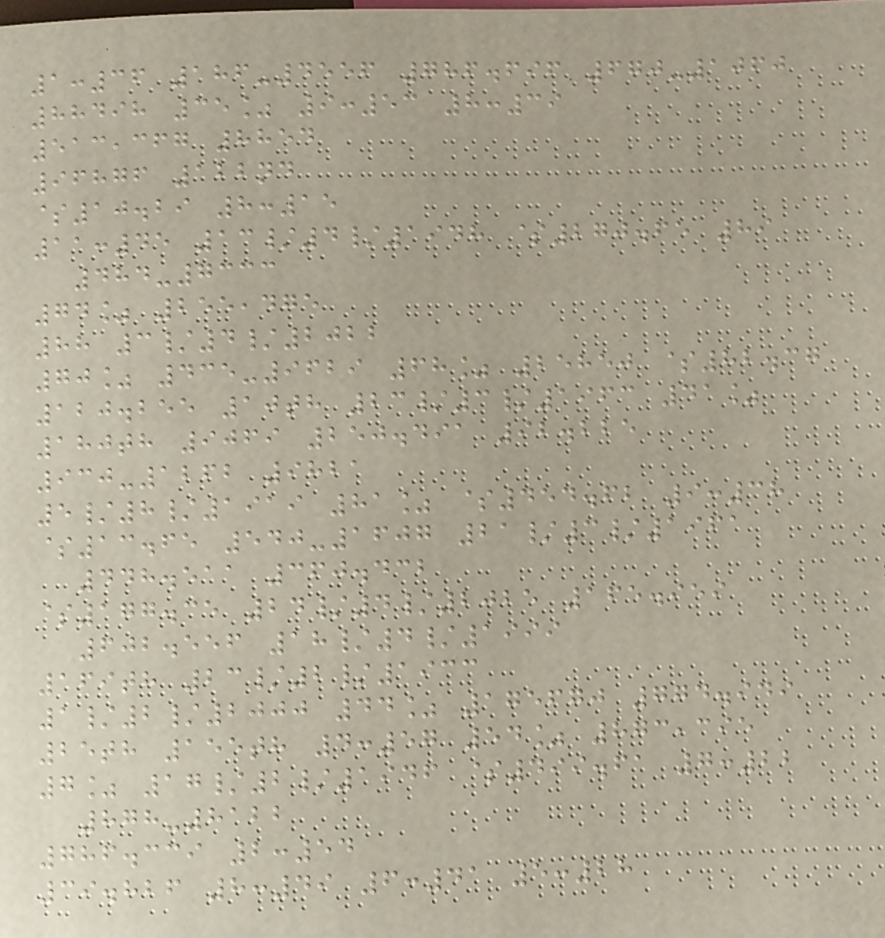1:36 186-4556 786.696 670-1060
88498 35% 9:53 8:39
513,367 8854
96876 122nd
$10.29 8:15
11:45 13/4/1948 $270.65 89
484-7333
74% 255,475
88 3/4/2022
70% 435-9629 68% 25850 $82.37
120.255 10th 23/3/1963 41%
180th 9069 250.491 92.225
930-1262 9821
5/8/1919 81% $454.62 9:38
$13.65 540-1607 21/3/1961
448.511 360.432
$177.35 24/4/2025 165.959
602.556 18/4/1999
169th 23/2/1933
1/2/2000 44% 175670 774.949
25th 155th 4:57 54% 873,395
7% 17/2/1946 $499.61 7:22
878-8122
786.339 2:54
39.826 8:49 6:41 5:28
